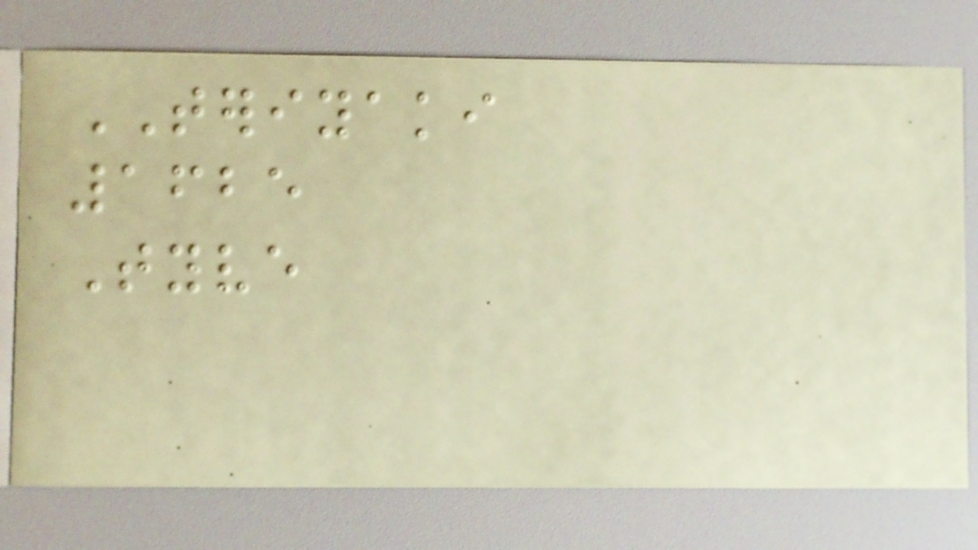TERIYAKI
1625
Tyve
